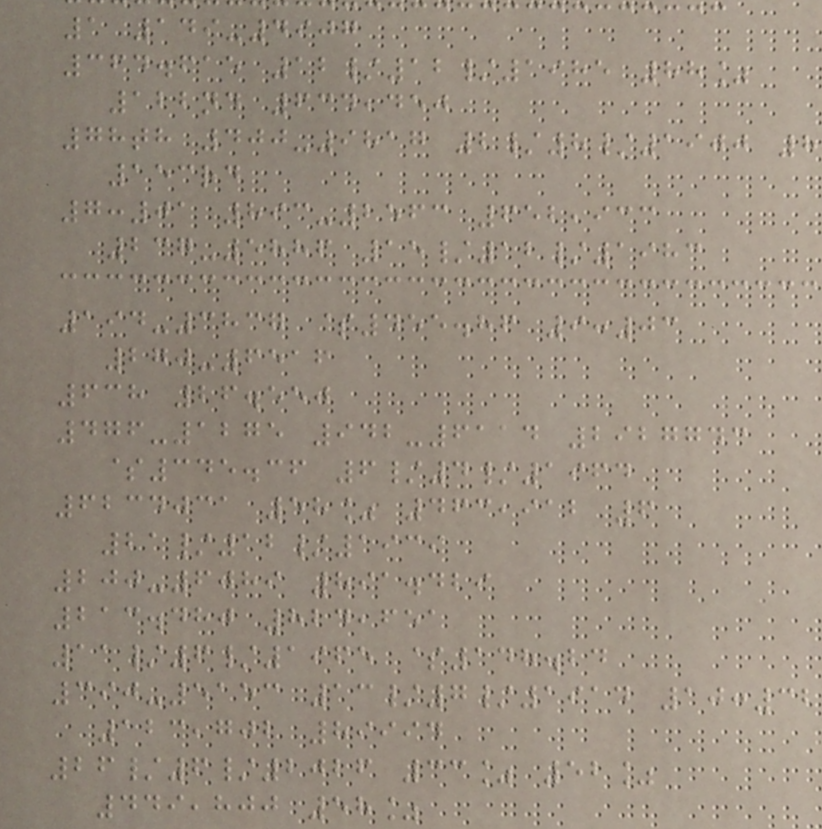1 149-4907
364.615 12/12/1985 88%
122nd 634,450
78th 400-9817 2/8/1900 8
153rd
7:01 893-2563 652,933
237-5886 15/12/1983
194-3837 $455.86 9:03
270-6516
638 26.550
476-1275 942-6114 2927743
$345.36 6/4/1964
6234031 58% 463,912 6
21/12/1939
200-6089 891.429
213.480 824,651
11/6/1965 $148.24
390-5153 13/7/1914 10:32
123,702 89994
26/6/2026 33% 52%
449,800 58%
